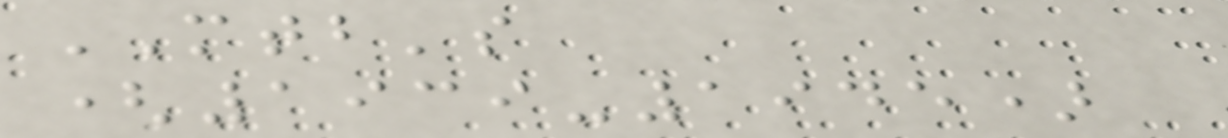MTB's
(1939-1945)
